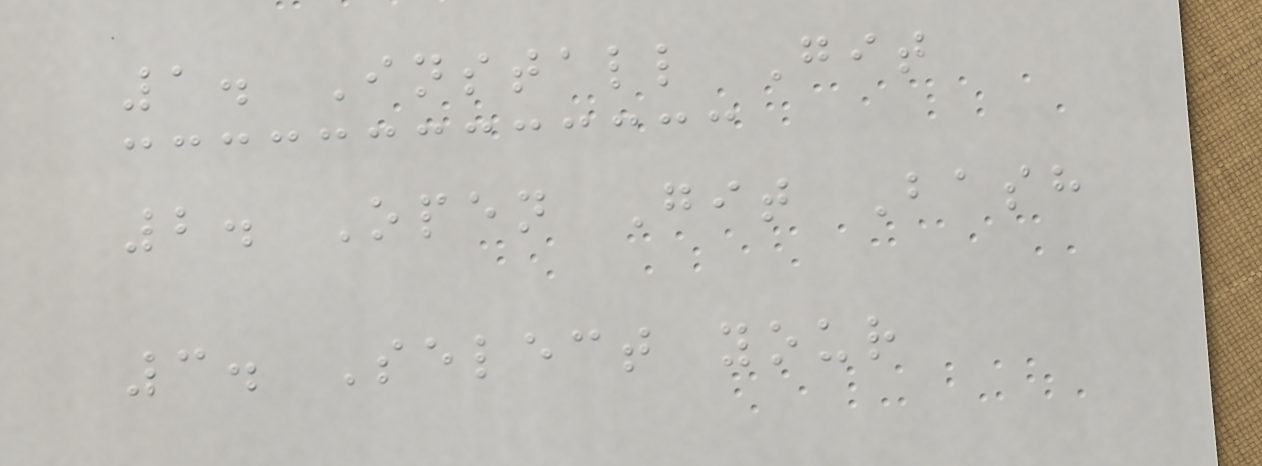1. Install Git
2. Open Git Bash
3. Select your
